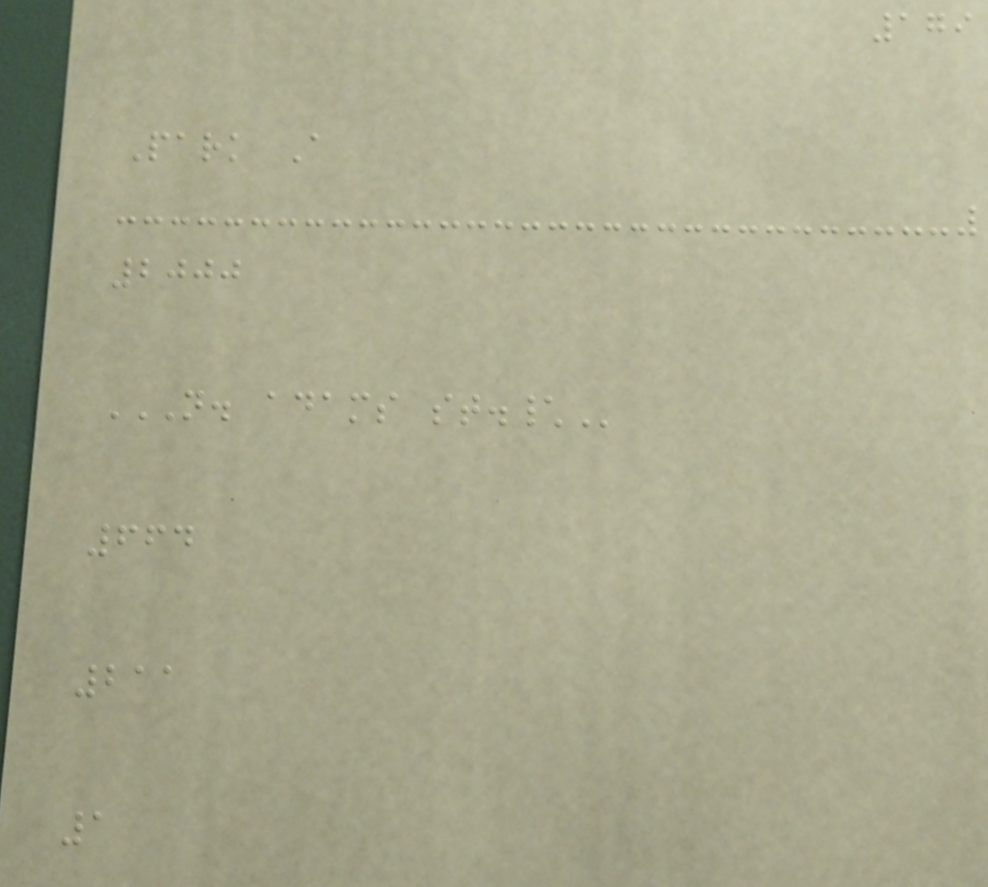179
Park A
2000
N. ADAMS ST.\
664
211
1
